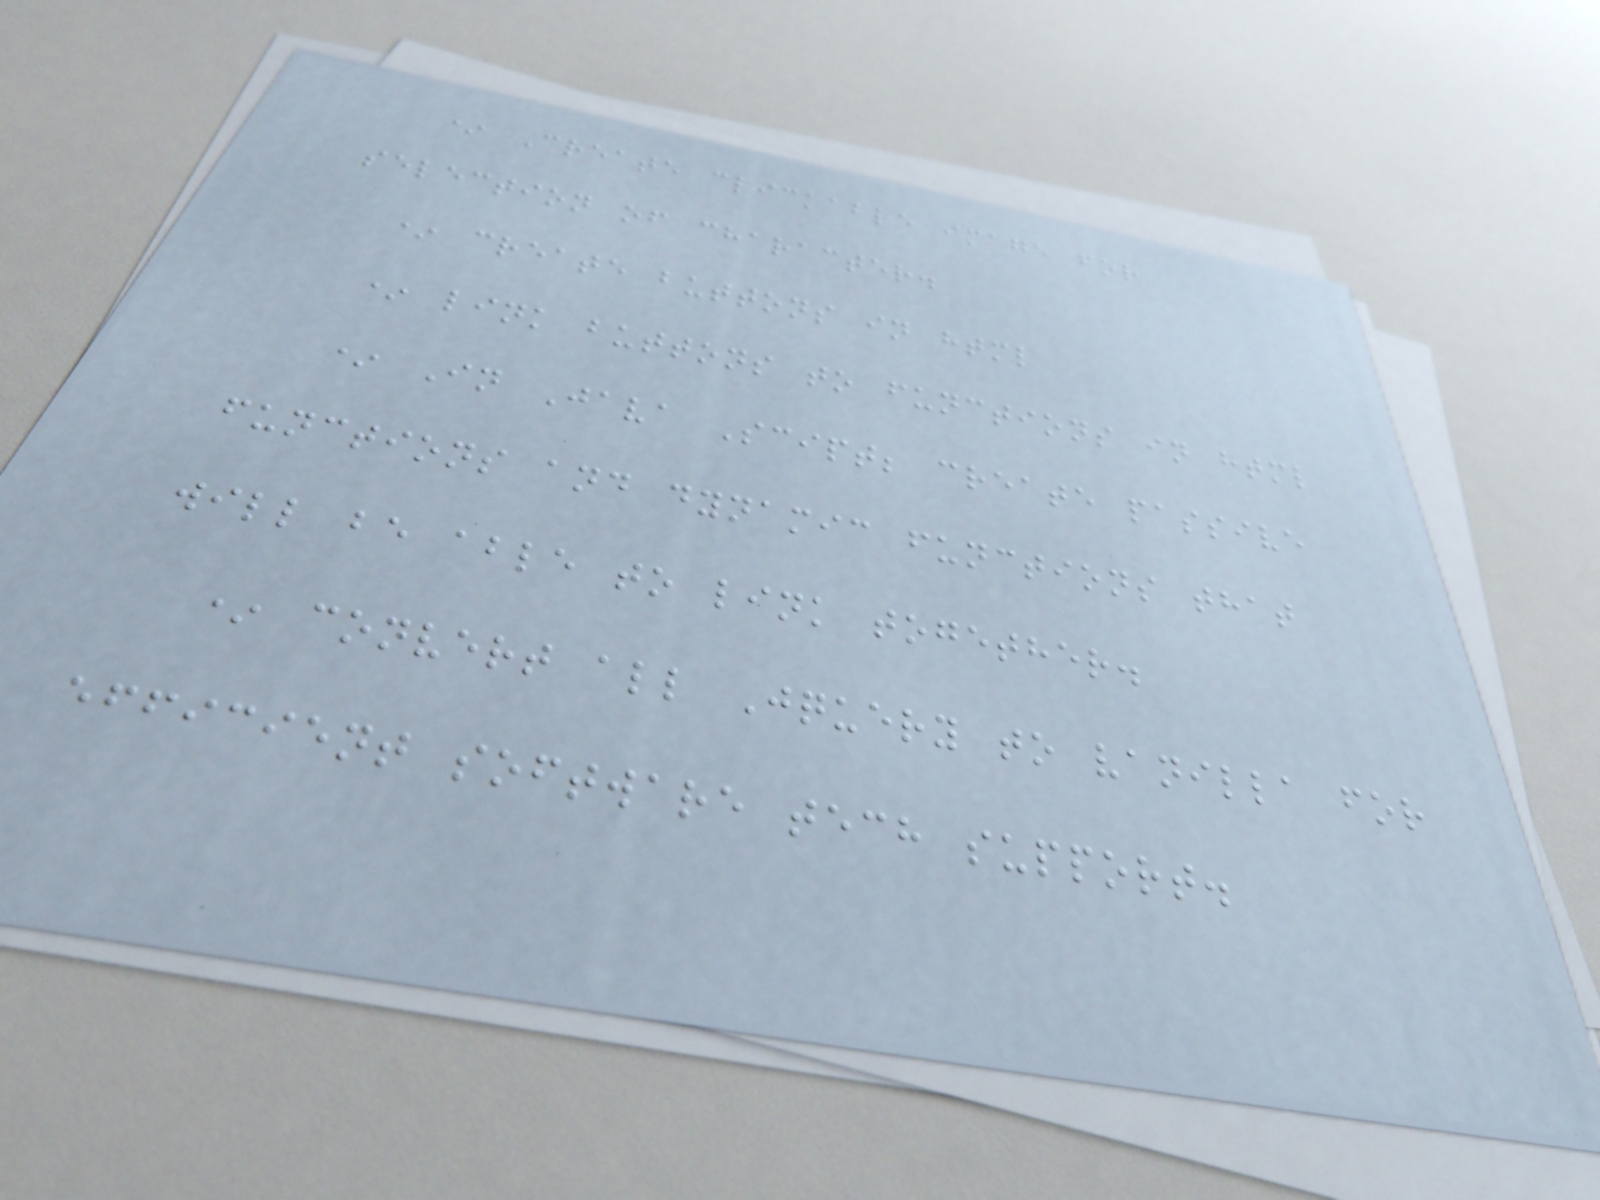* Create clickable image for
selection of character.
* create buttons in html
* link buttons to functions in html
* In Java Scipt; create passive
functions and dynamic functions that
will be able to link together.
* convert all Jquery to vanilla for
efficient software tech support.
